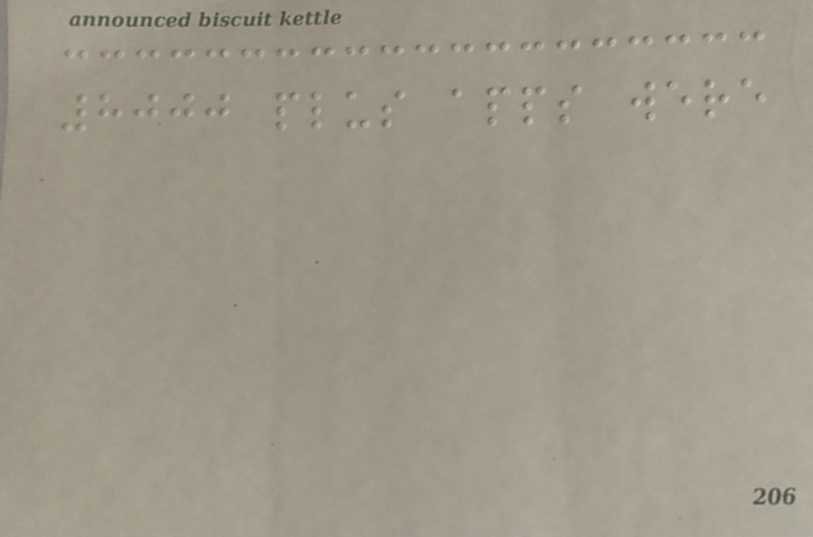8000 plus apps were
